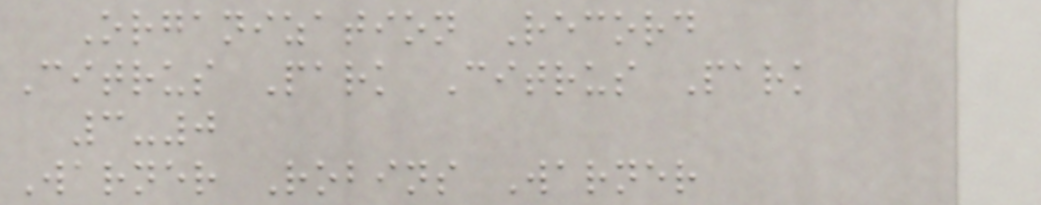Organization Record
Citrus Park Citrus Park
3-0
Warner Robins Warner
